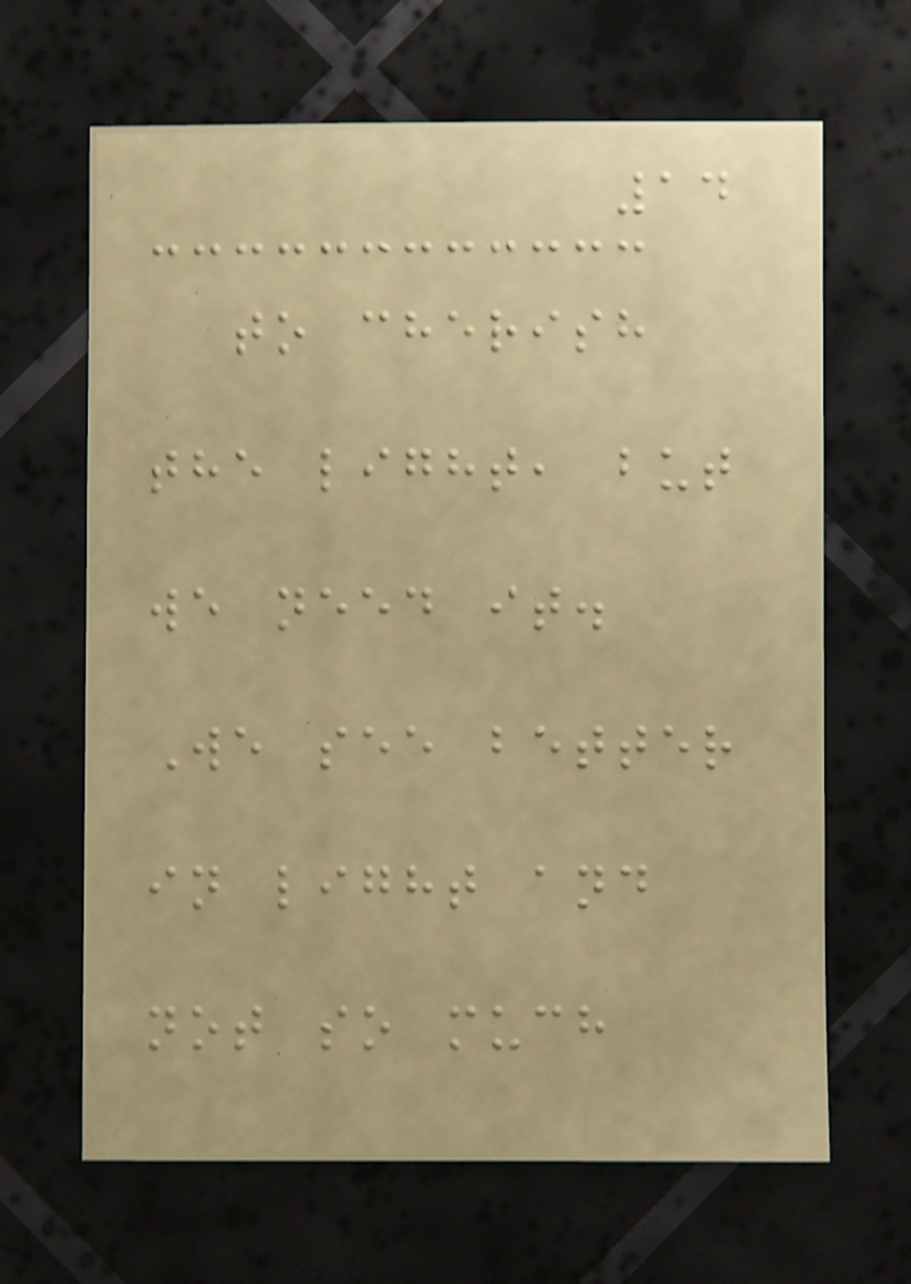14
to cherish
the light, but
we need it.
We see better
in light and
not so much
